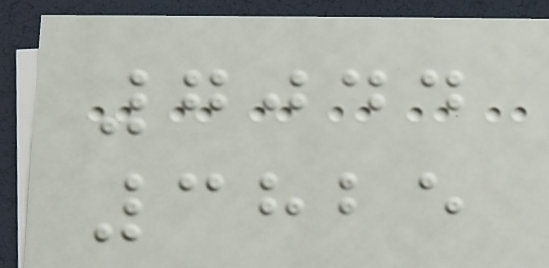7044
3825
